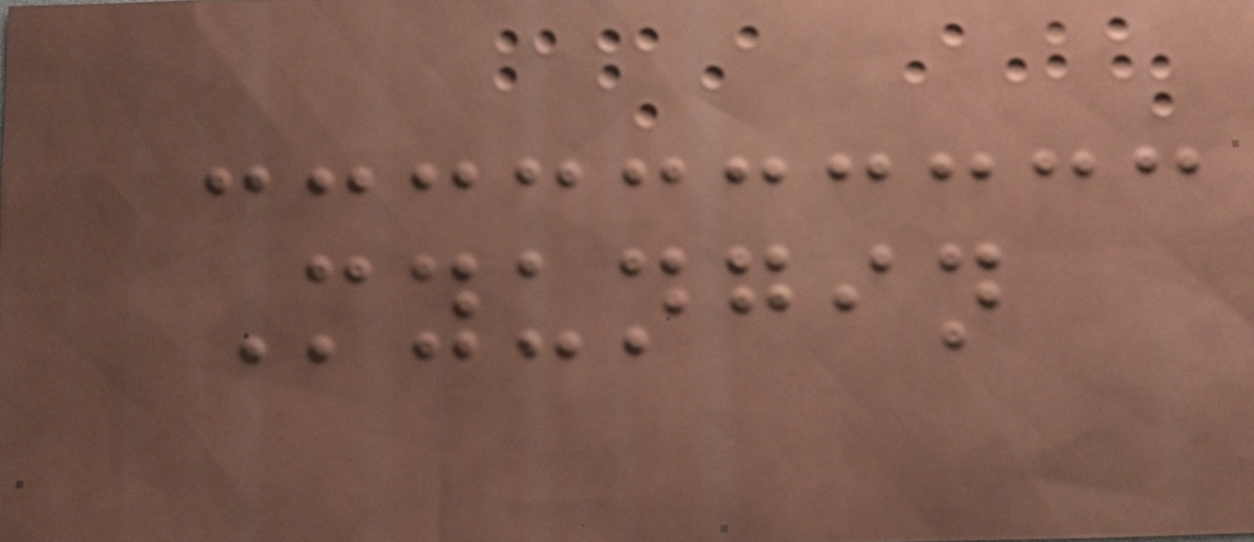Myungin
